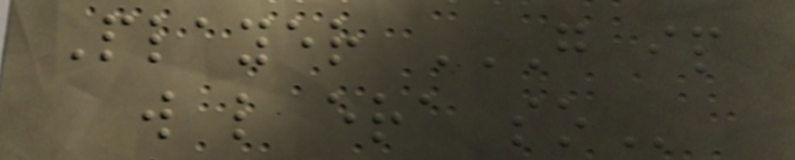Player G IP
W L ERA SO
